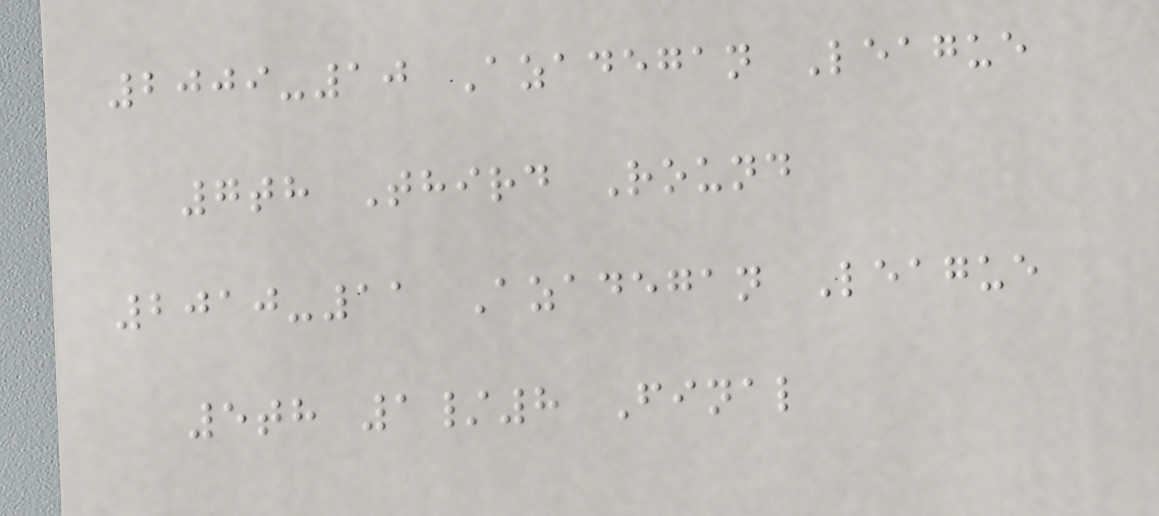2009-10 Azadegan League
7th Third Round
2010-11 Azadegan League
5th 1/8 Final
